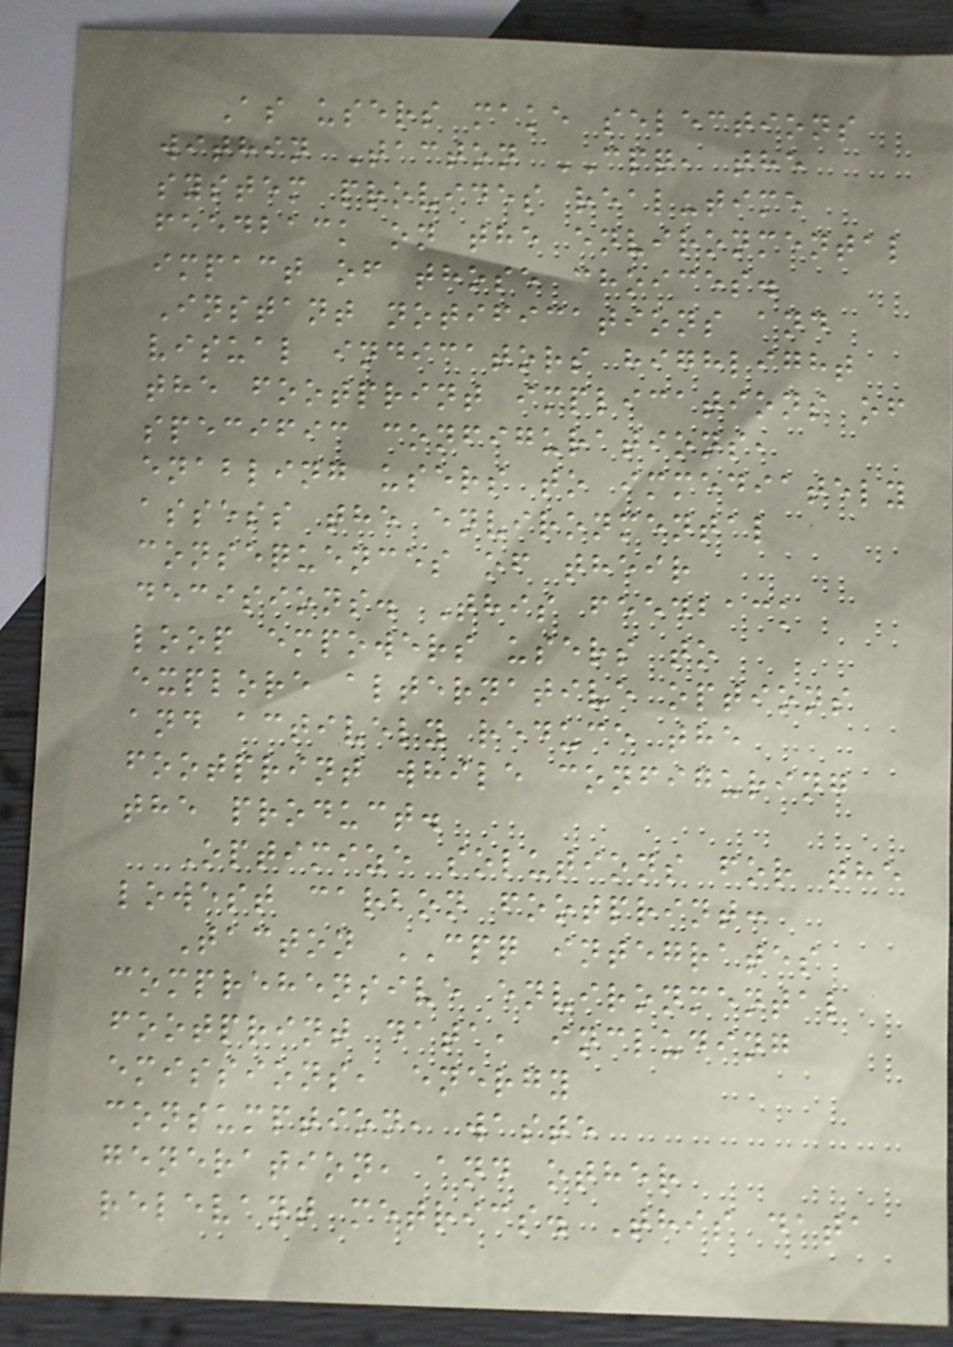As users make selections
within Tacton CPQ, the
system provides real-time
feedback on the environmental
impact of those choices.
Instant notifications and
visual indicators highlight
the footprint implications of
specific configurations,
enabling users to immediately
assess the environmental
consequences of their
decisions. This feedback
loop empowers users to
explore alternative options
and actively reduce the
footprint while configuring
the product.
Optimize solutions for the
lowest carbon footprint:
Tacton CPQ integrates
comprehensive environmental
footprint data, including
emissions, energy
consumption, waste
generation, and other
relevant metrics. This data
